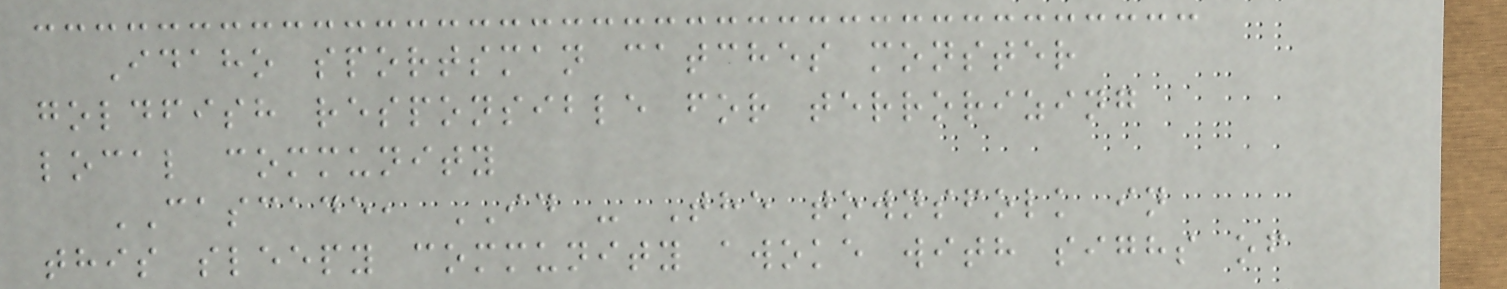Idaho sportsman catches monster
goldfish responsible for terrorizing
local community
CASCADE, ID - The townsfolk in
this sleepy community awoke with sighs of
